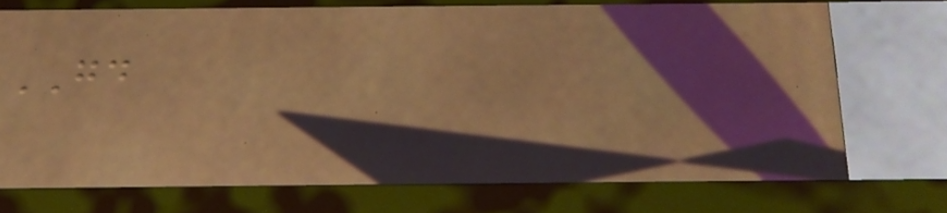GOOD
